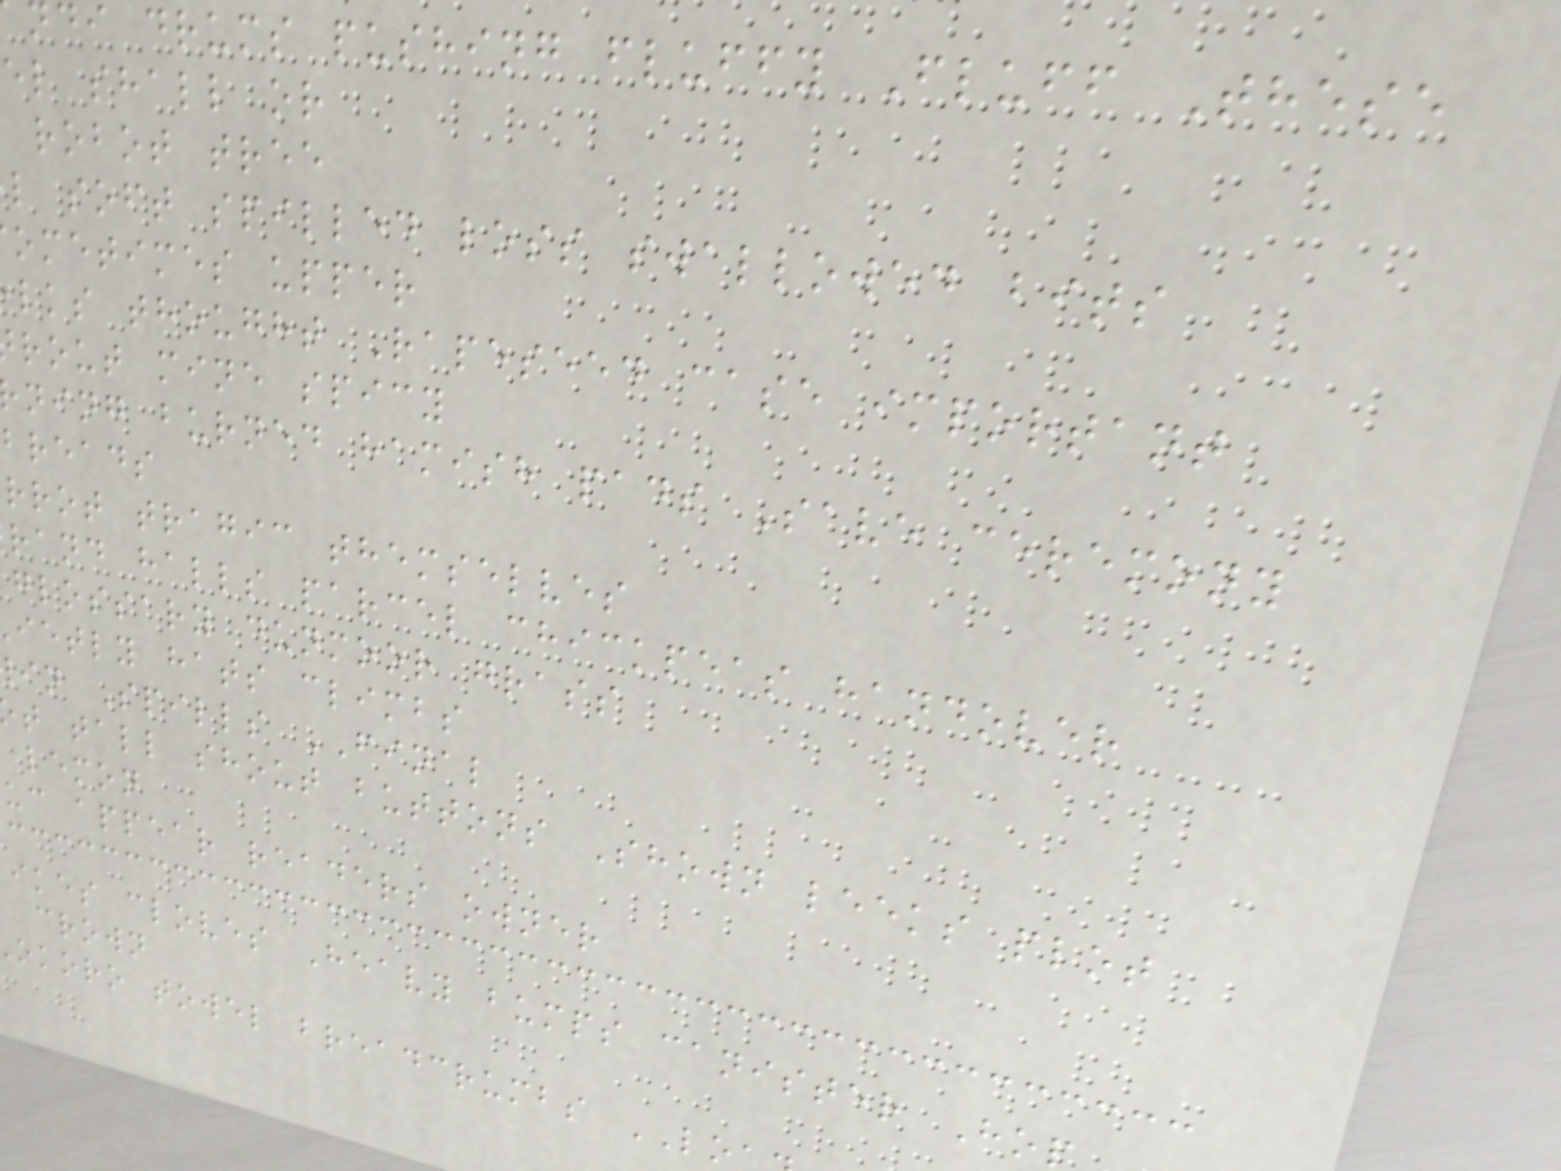di drums pushing fluffy Fluff These
el shall or
robot tree
l soft spilled loss swallowed bits
ometimes upper
lks thought Rapeseed case important
rout mine spicy
ning burned hamish pads Save ceremony
breads
rrot tragic themselves
rand halls parcel chickpeas handover
glossary dunmoor grass
ietly hats climbs
in Spills FINAL
t tall shout buttons Shown leeks plot
lemon
uc appear readers owner
ikes cloves Heavy bumps canister Ho
crown
okoro towel breadcrumbs LO
